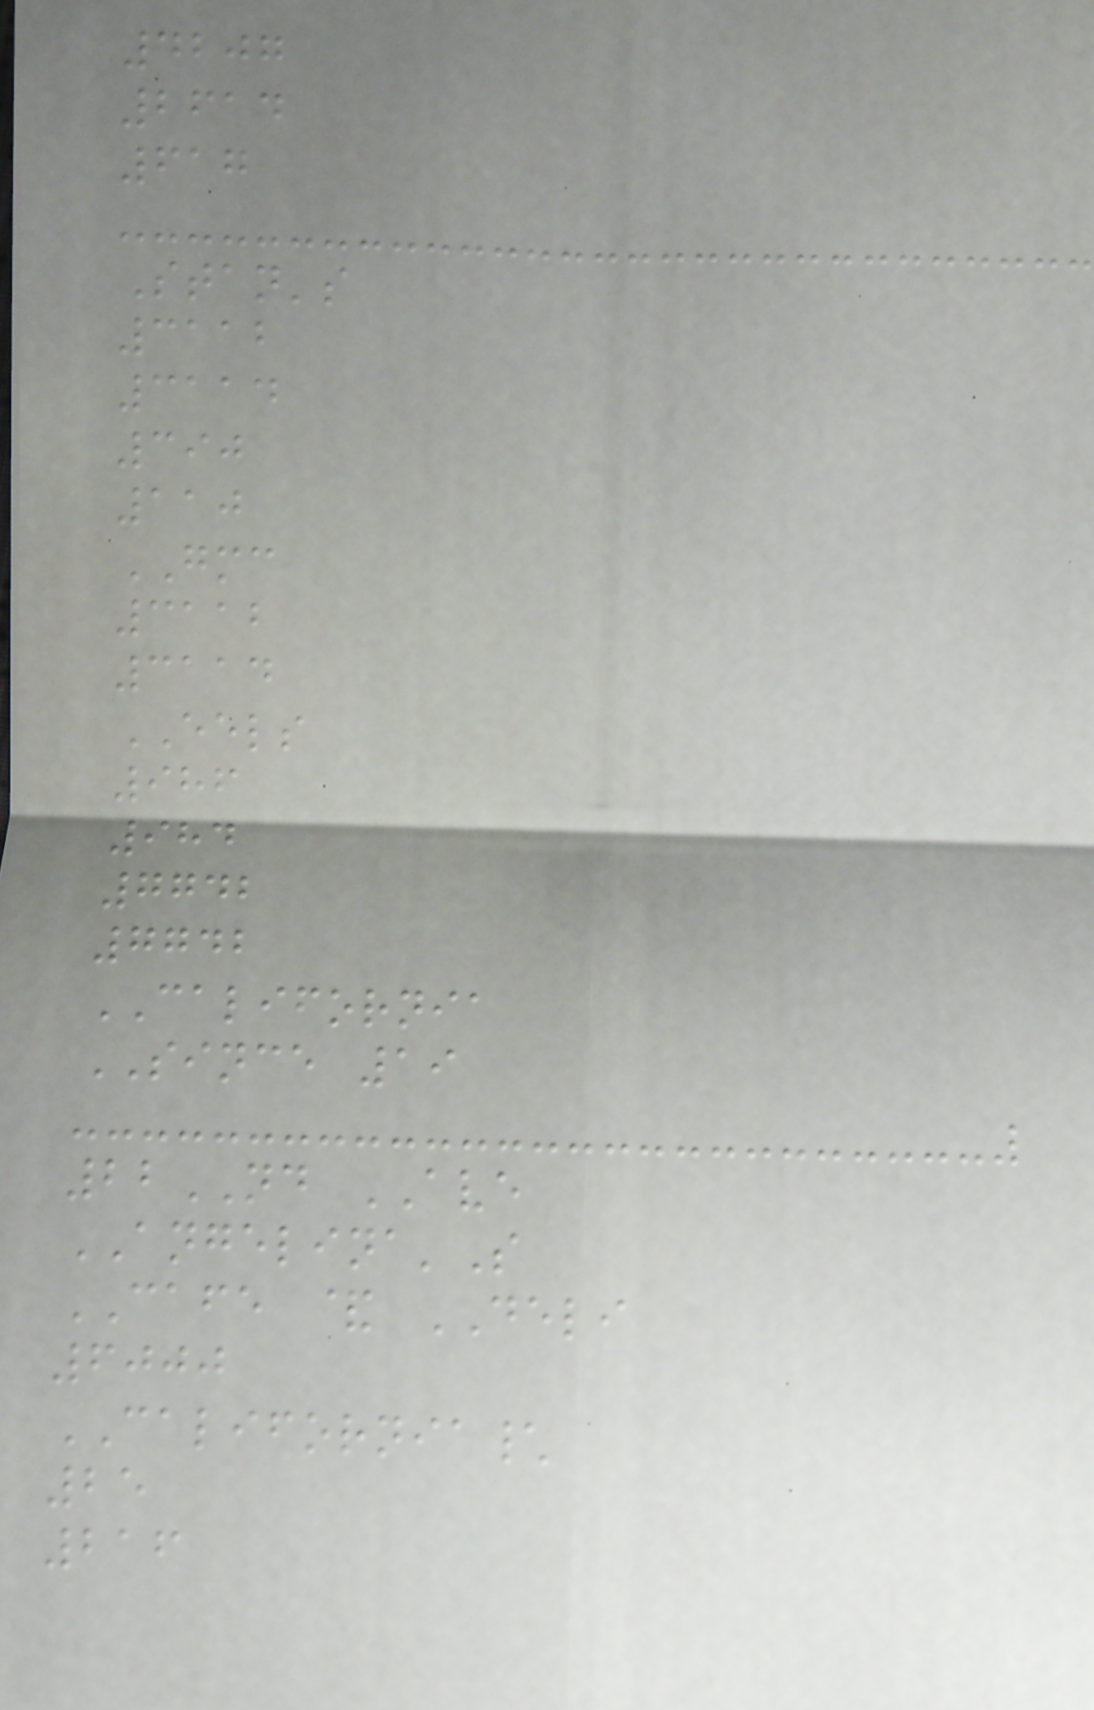4207
2614
617
Stan's
3112
3114
390
110
GMC
3112
3114
EELS
986
984
7742
7742
CALIFORNIA
SINCE 19
22ND AVE
ANGELINA'S
CAFE & DELI
6000
CALIFORNIA\
25
216
